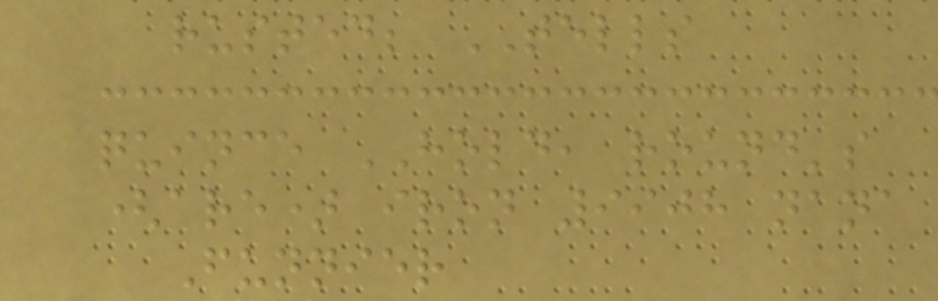rusted; TELLS
quince HOLD, round's
(are) iron 9908 nana
Funnier
